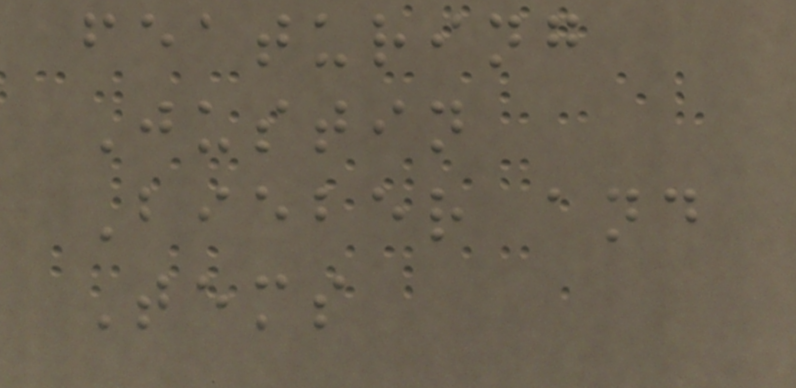featuring
Justin
Bieber and
Tems
